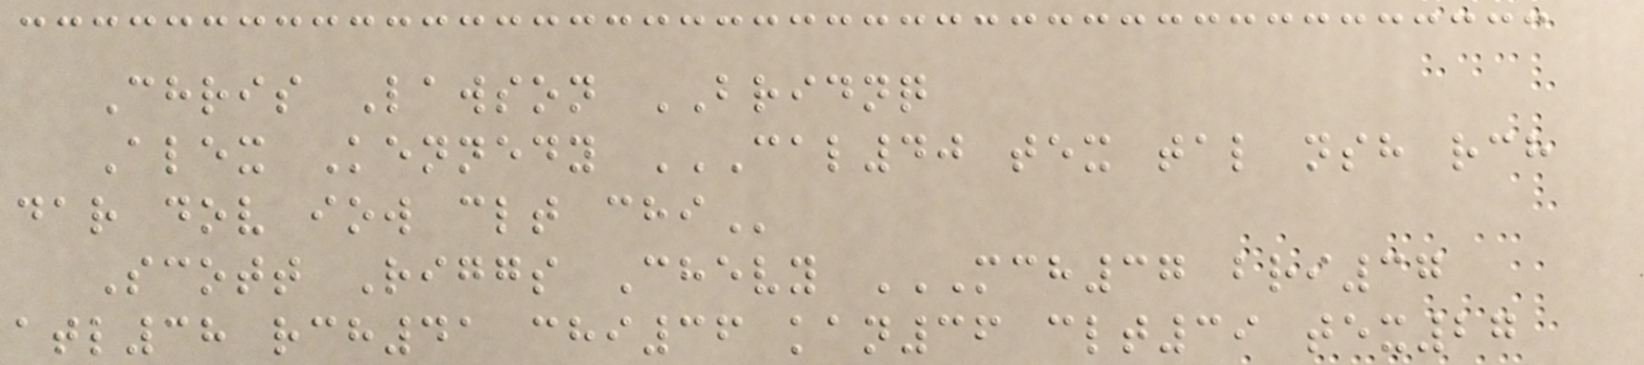Chris Lawson BRIDNQ
Alex Kennedy CAL40 TEX TAL NSH RCH
DAR DOV IOW CLT CHI
Scott Riggs Chevy MCH37 BRI37
ATL38 RCH41 CHI36 KAN36 CLT39 TEX27
